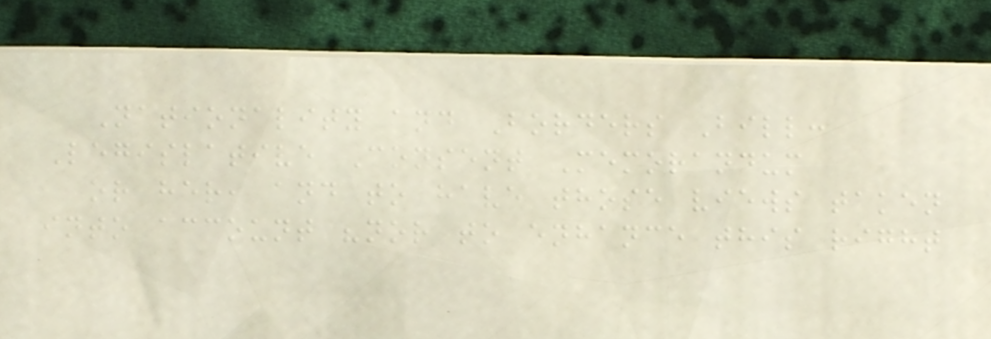Nationality and Borders Bill:
Legislative Consent Memorandum
or her, and to have those views taken
into account "nor to enhance this right
